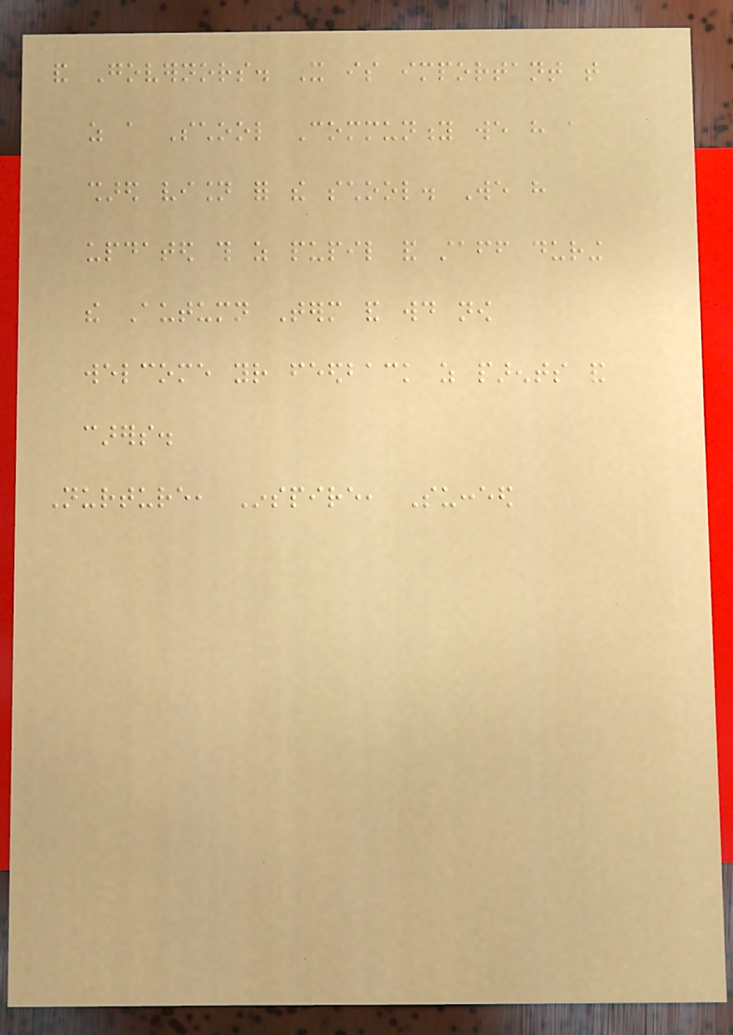and Governors. It is important that
as a School Community we have a
shared vision for the school. We have
updated this as pupil and staff during
the Autumn Term and would now
welcome your feedback as parents and
carers.
Nurture, Inspire, Succeed
